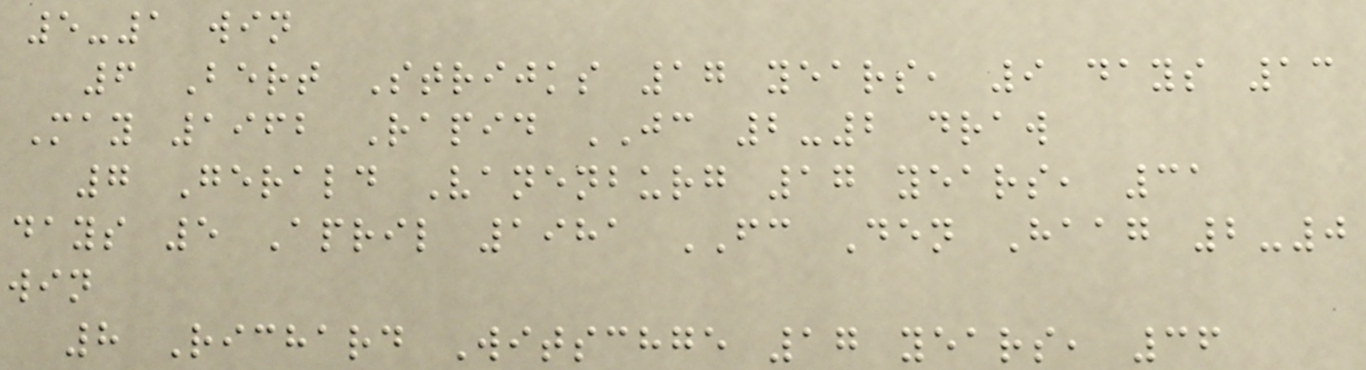5-1 win
6 Bert Strijks 17 years, 9 days 13
May 1962 Rapid JC 2-2 draw
7 Gerald Vanenburg 17 years, 31
days 5 April 1981 FC Den Haag 2-0
win
8 Richard Witschge 17 years, 36
